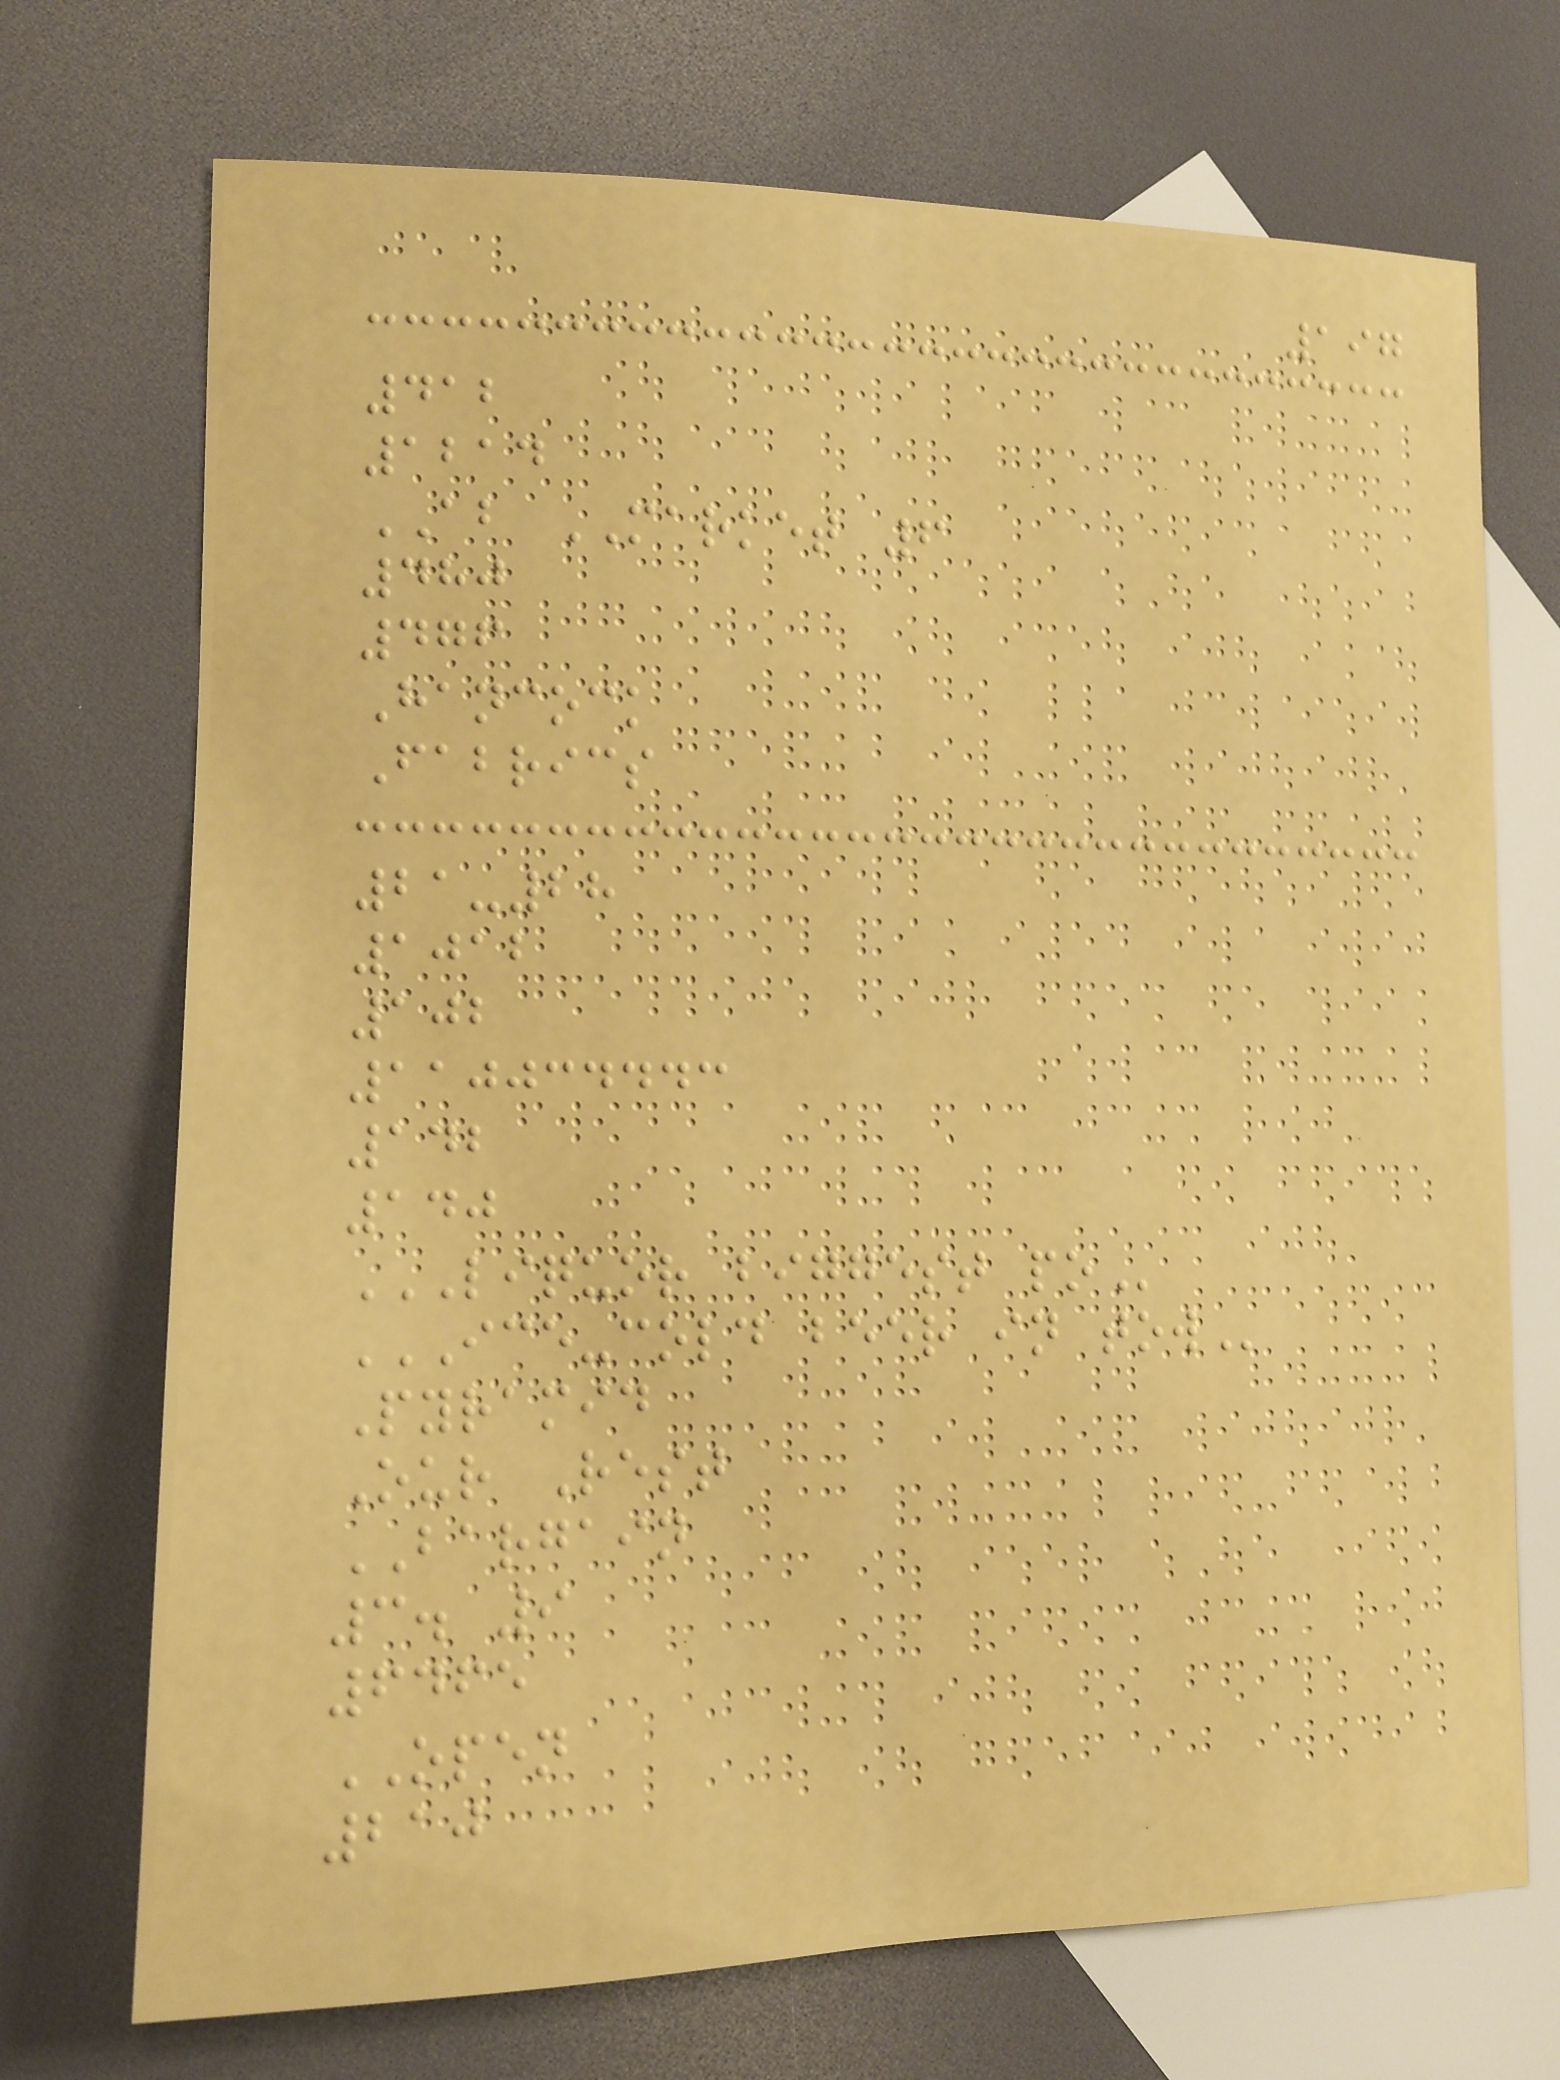197
412
1214
AB MARKET 6
480
476
Hancock
Fabrics
21-28
1012
102
110034443
142
140
LIQUOR BIGGEST PO
ICE-COLD BEER IN TOW
Pyramid
Our Rest
BARGAIN
3. 9
6465
OPEN
210
